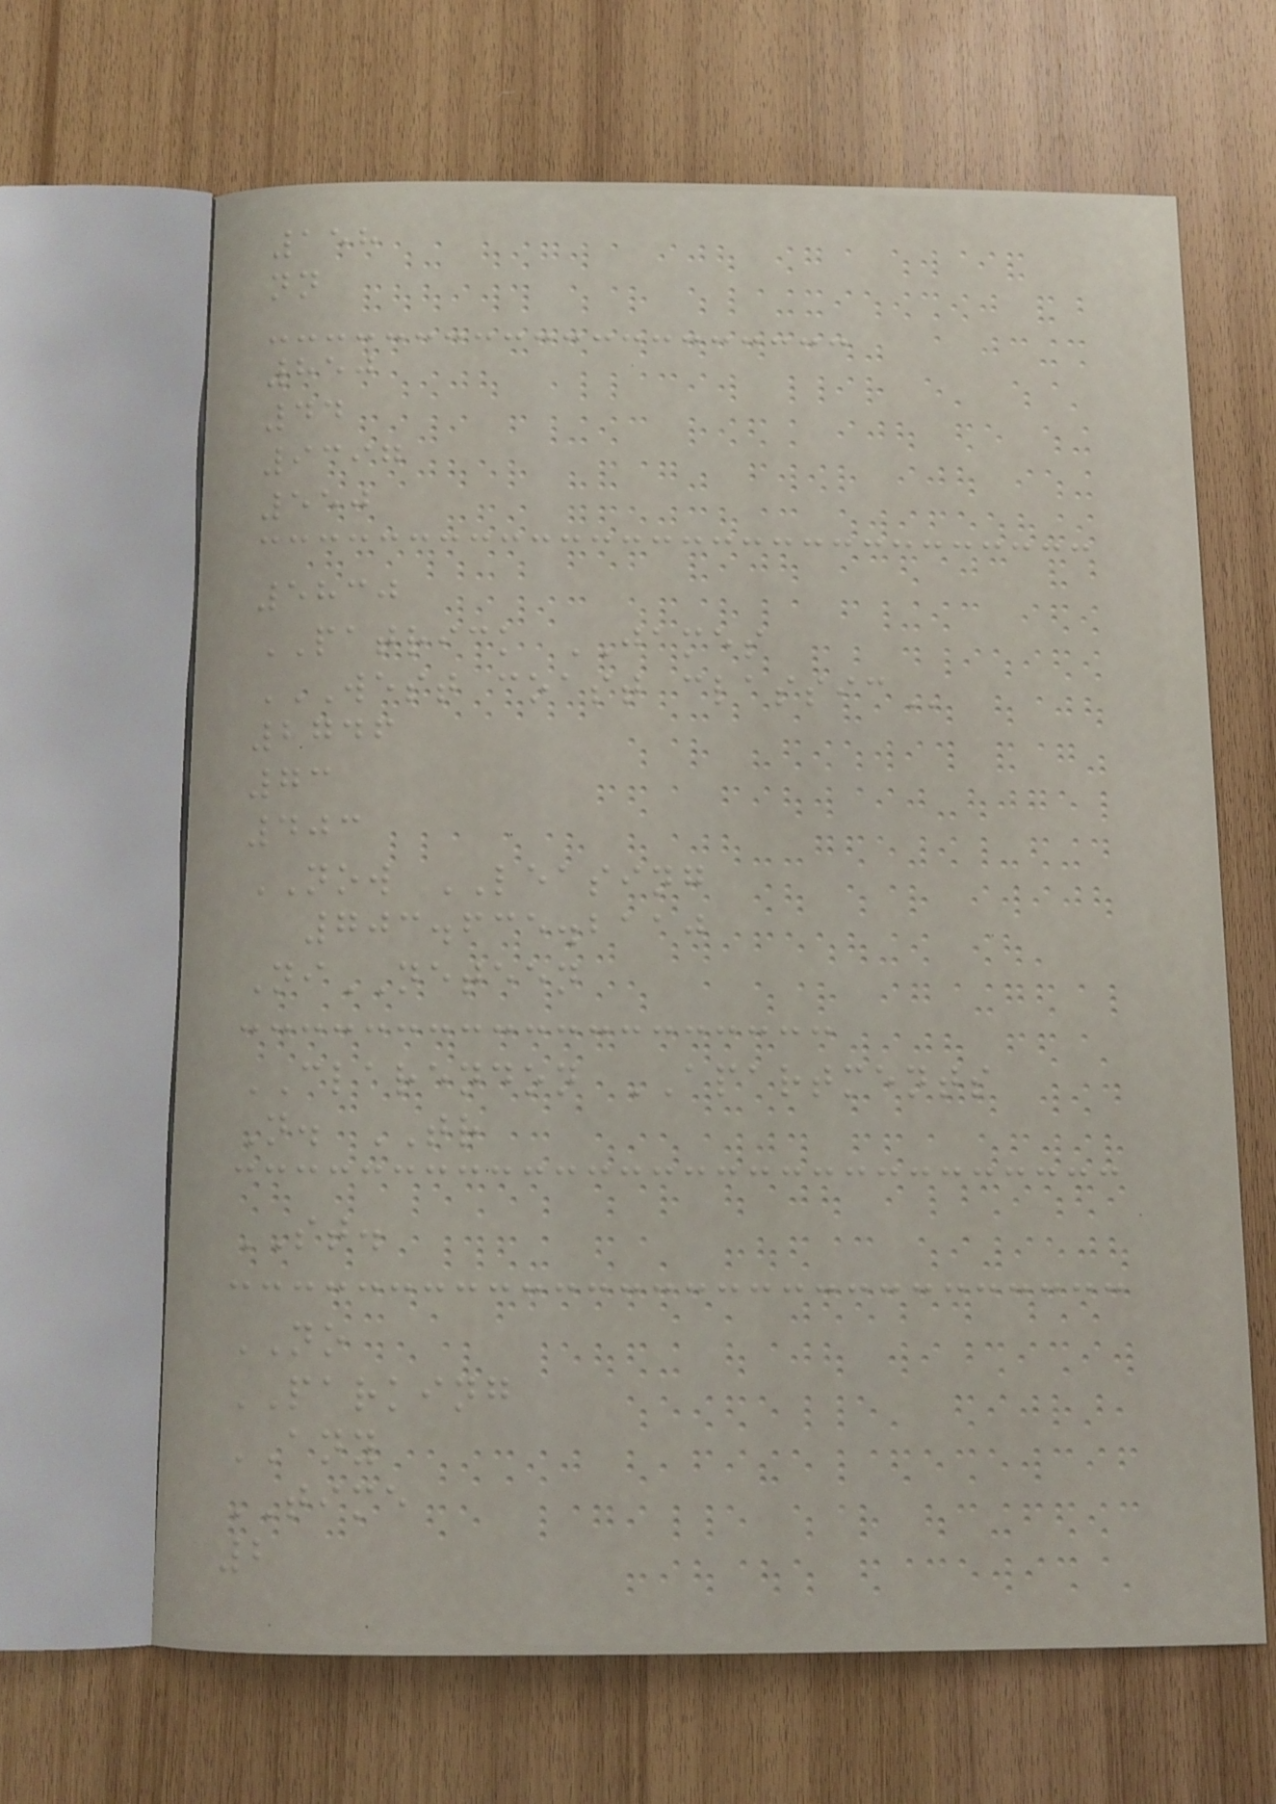158
nn
850
44
9397
550
5830
PATRICK JAMES
WEST COAST CLASSIC
2746
73
403
NOW LEASING
703.635.2110
NiNETEEN
CLARENDON APARTMENTS
N. TR
ST.
NO
PARKING
ANY
TIME
2
